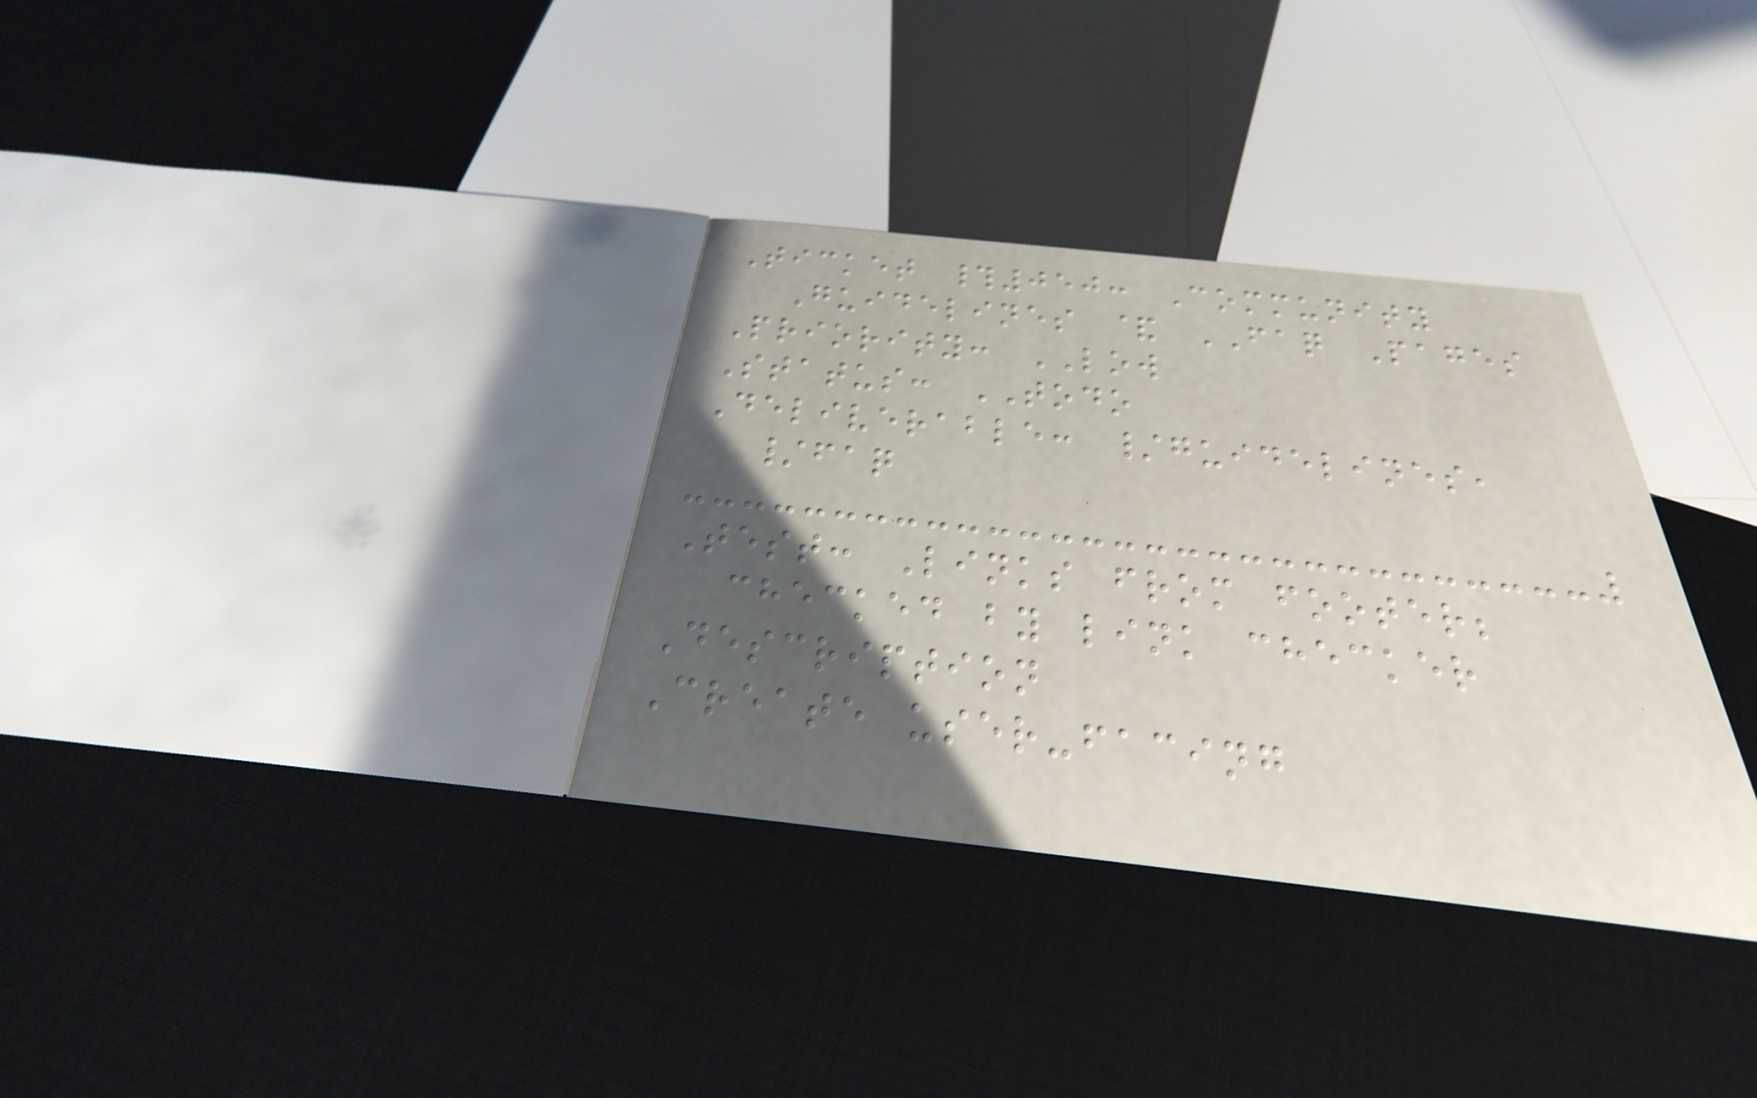Ticket #050: Community
Guidelines & FAQ Pages
Priority: LOW
Status: TODO
Deliverable: /guidelines,
/faq
Test: Links from footer;
checked by link checker
Description
Create user-facing
